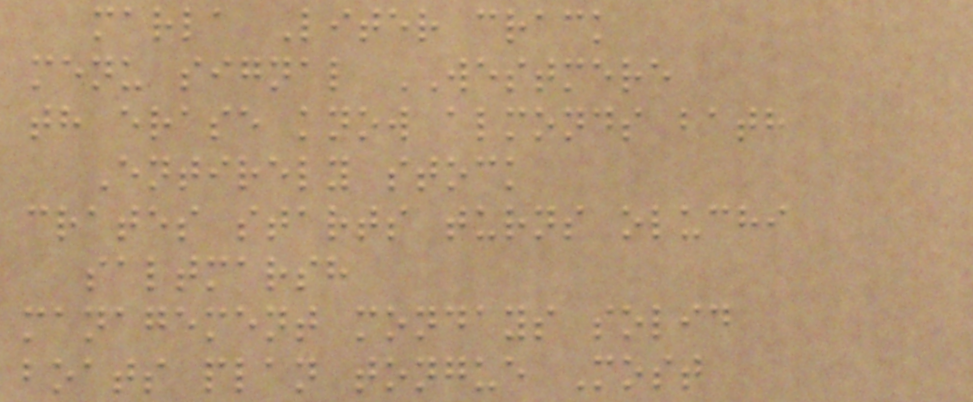marla Liter crack
menu signal WESTMERE
th erase know almonds bath
Entirely stock
crates starts turns oluchi
saltmarsh
management mondays solid
boats plan tongue Most
